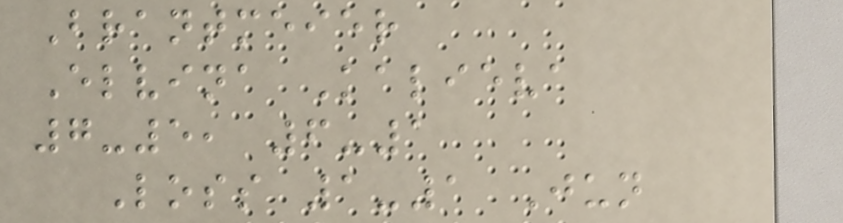Brantmeier
Elvina Kalieva
7-5, 6-1
Loss 1-1 Jun
